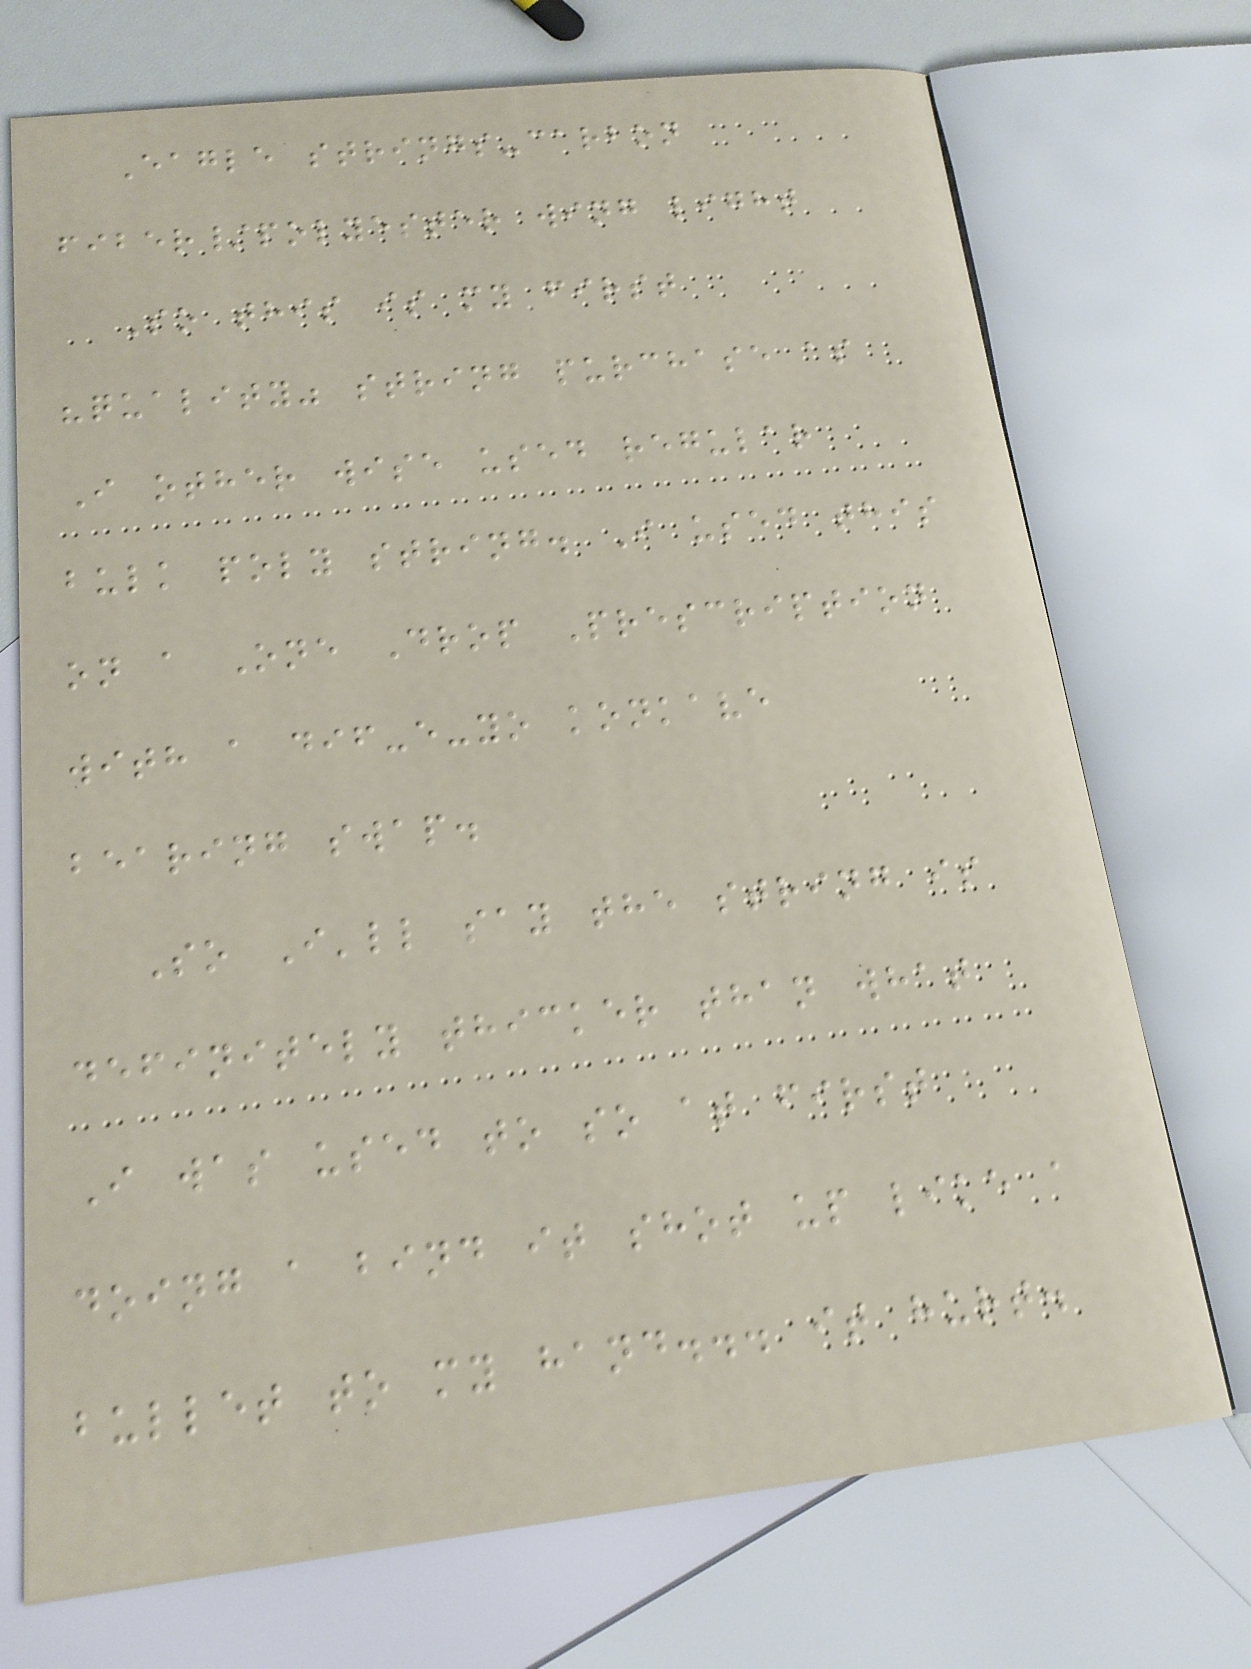Eagle strings-carbon
fiber/polyester wing light
So this is my first
"quality" string purchase as
I other wise used regular
bulk poly string. I used this
on a One Drop Prescription
with a dif-e-yo konkave
bearing swap.
So I'll say the string is
definitely thicker than what
I was used to so at first
doing a bind it shot up like a
bullet to my hand... it hurt.
